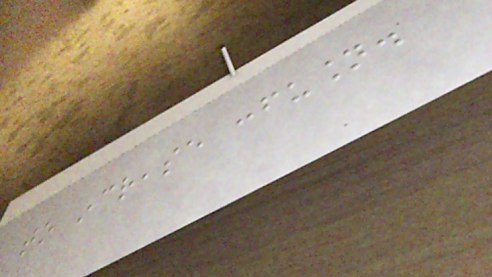to increase confusion.
